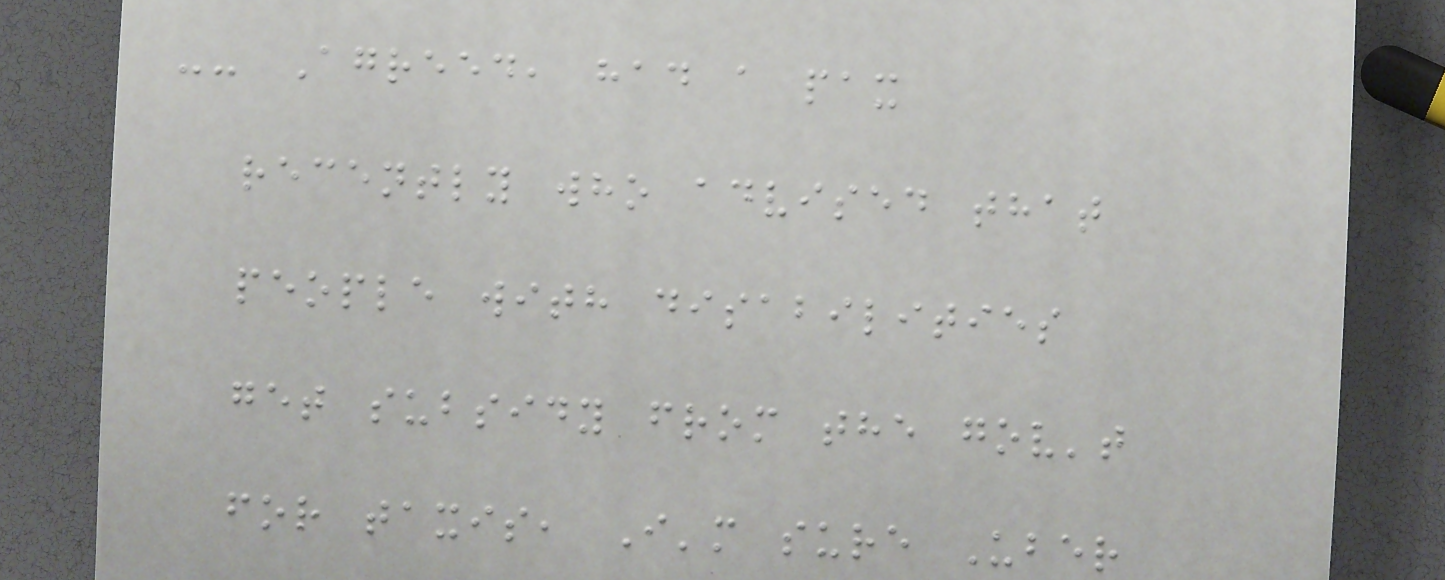-- Agreed, had a pax
recently who advised that
people with disabilities
get subsidy from the gov't
for taxis, I'm sure Uber
